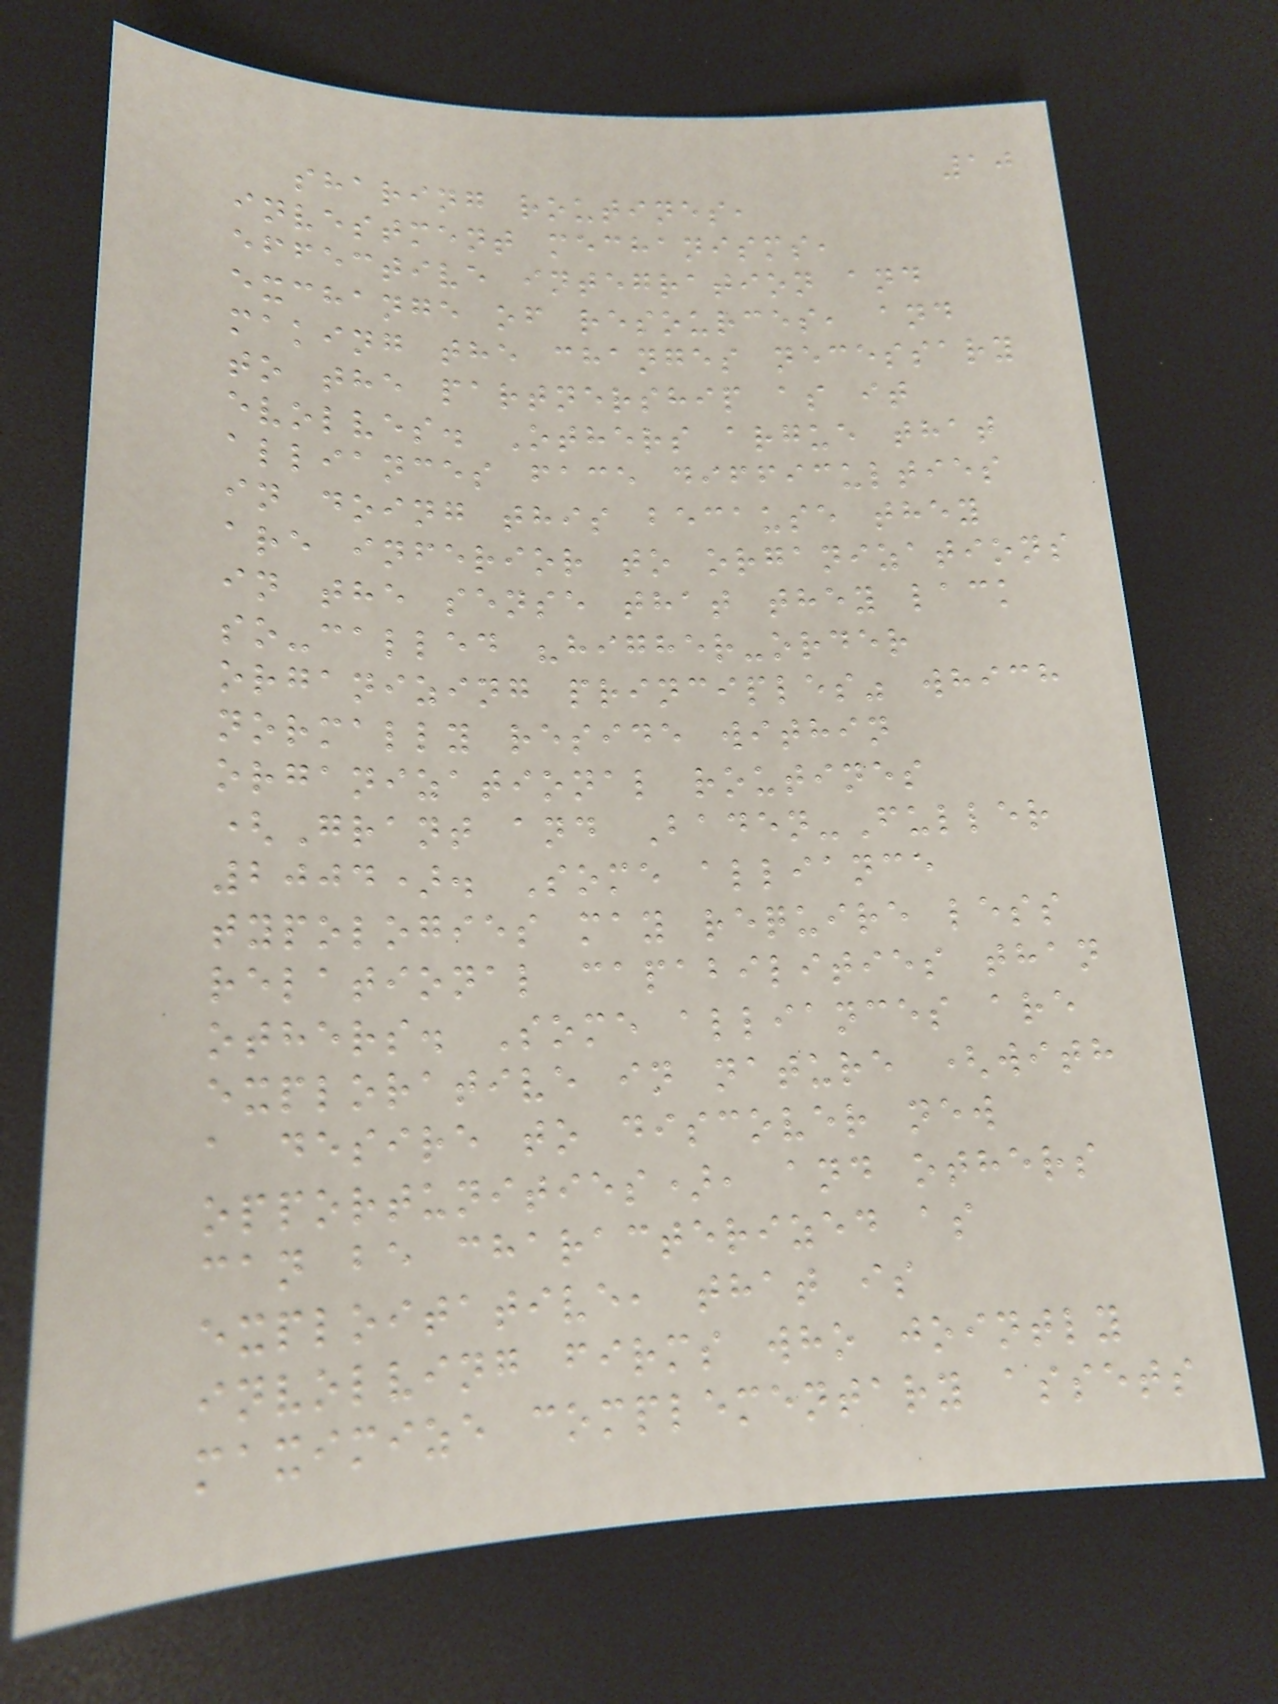10
sharing routines,
investment mechanisms,
effective integration and
exchange of resources, and
making the changes necessary
to the partnership as it
evolves. Others argue that
alliances face difficulties
in doing this because they
are inferior to organizations
in the sense that they lack
so-called "higher-order
organizing principles" which
normally reside within
organizational routines
(Grant and Baden-Fuller
2004). Some alliance
typologies may require less
relational capabilities than
others. Some alliances are
explorative in nature (with
a desire to discover new
opportunities), and others
can be characterized as
exploitative, that is
involving firms who jointly
maximize complementary assets
